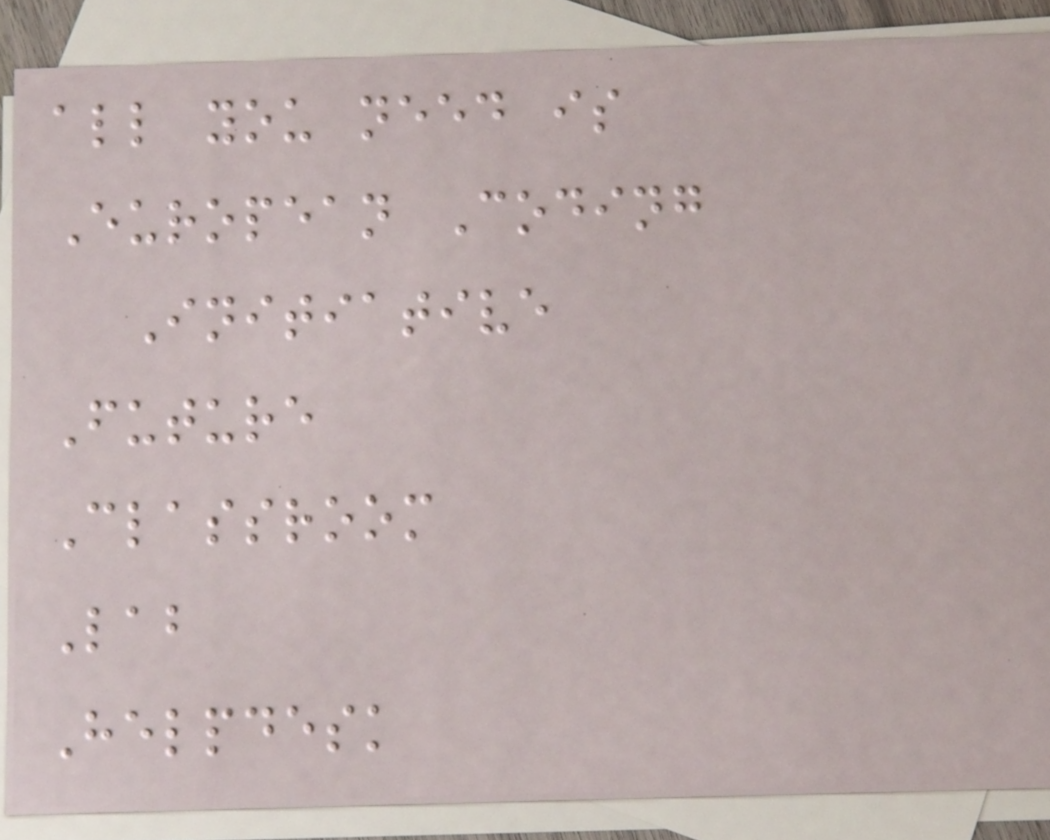all you need is
European Coding
Initiative
Future
Classroom
Lab
Helpdesk
